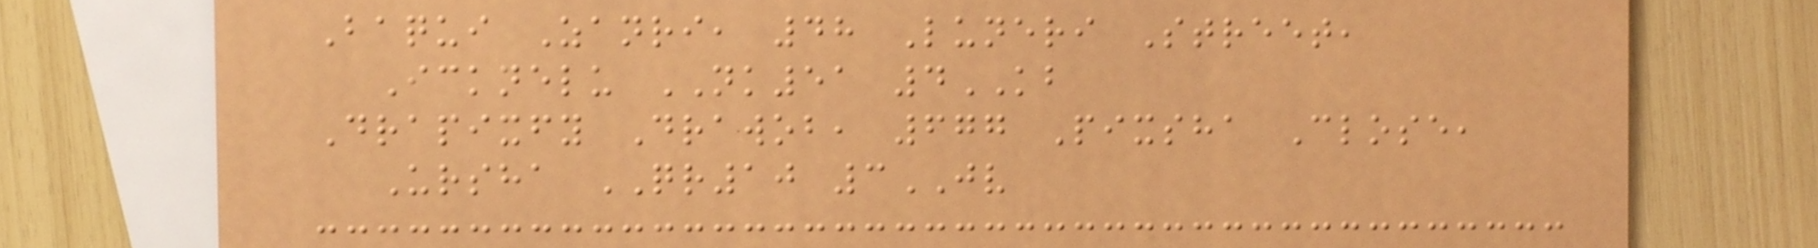Baqui Zanri, 48 Luneri Street,
Icknelu NK51 4KB
Drapixfy Drawob, 677 Pixsha Close,
Ursha QR10 3JV
